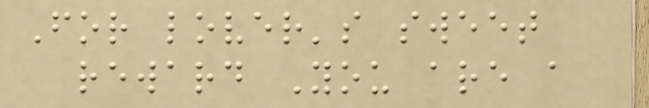For lover's sweet
reward You are a
